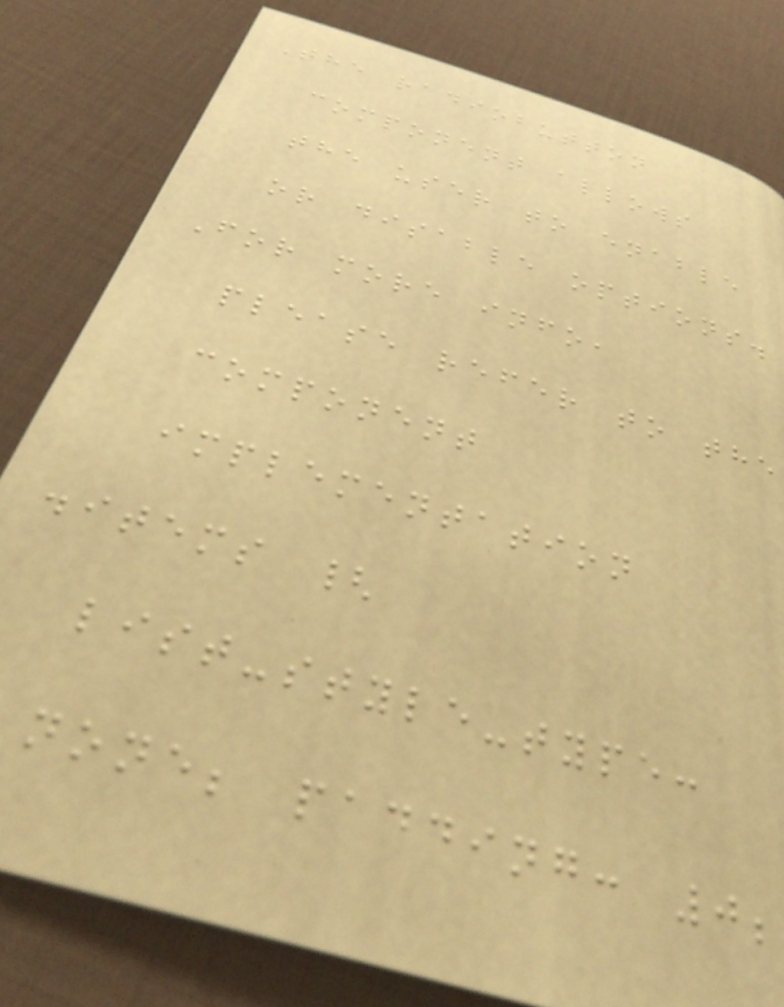The radiobutton
component allows
the user to enable
or disable options.
For more info,
please refer to the
component
implementation
.items {
list-style-type:
none; padding: 0;
